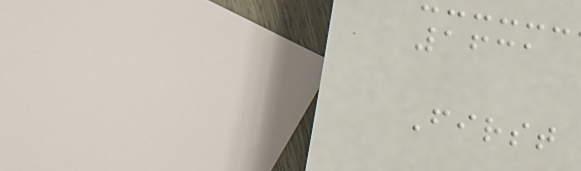1631
First
